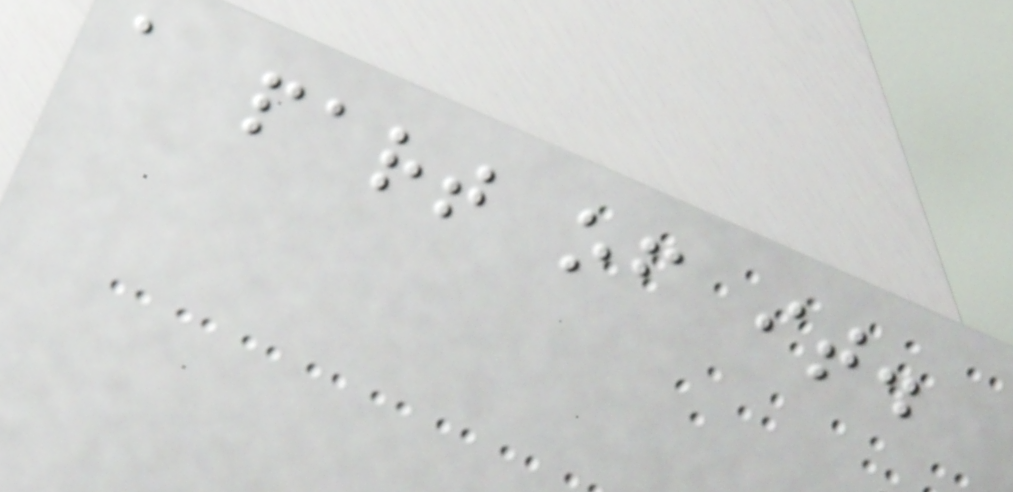a part of it.
